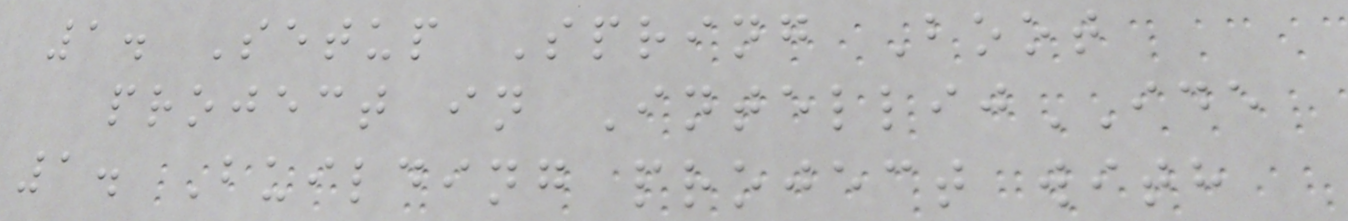1. Setup Spring Boot
project in IntellijIDE
1. Building project with
